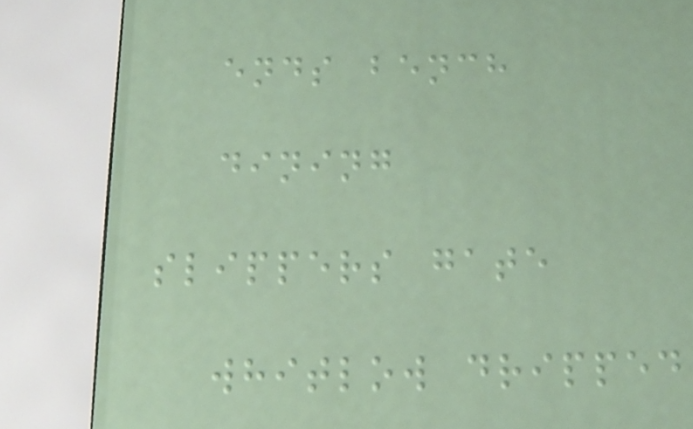ends bench
dining
slippers gate
whitlow dripped
